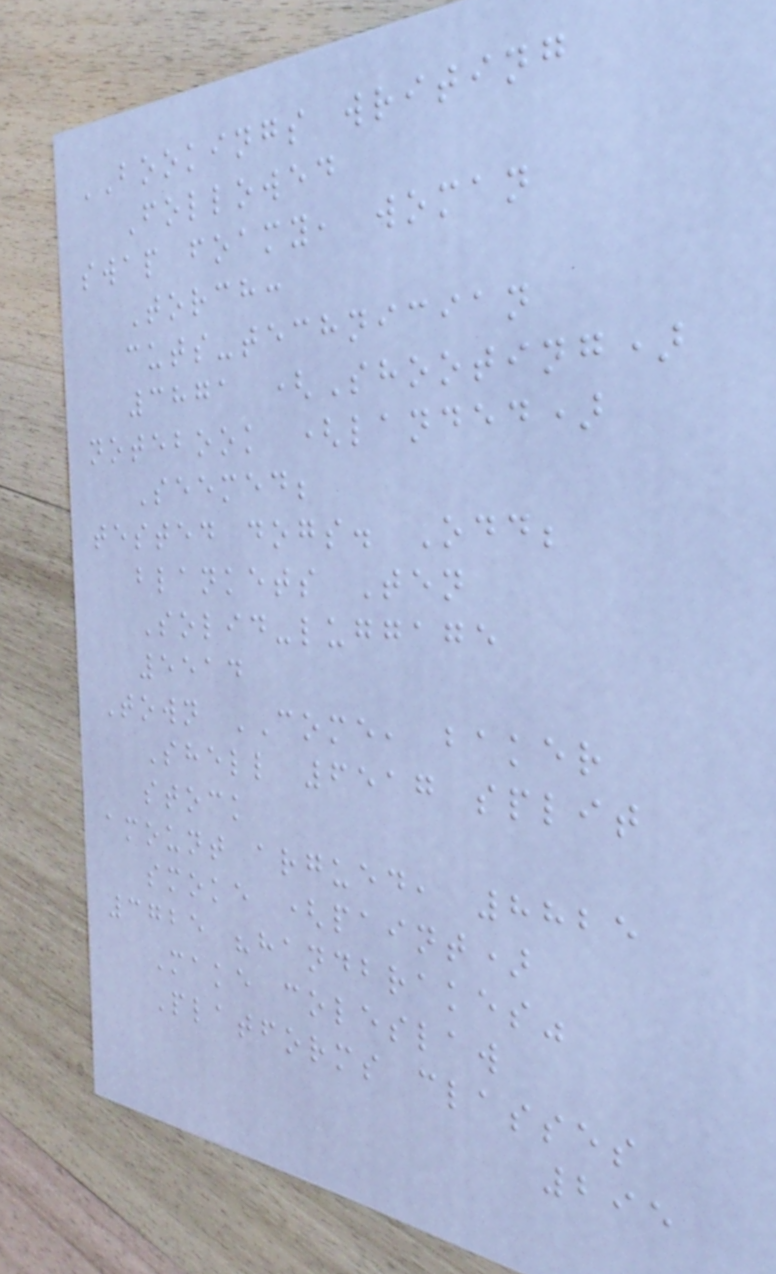BOOKINGS writing
Followed
swap foamy, woman
Torch:
cuts-technician
3871 (Shooting)
notebook (landed)
Seemed;
tested dogs. Odd;
blankets Ten
Solid-luggage
5514
Town COME, baker
Shell 6517 split
stock
amount argued, 8825
smoke (paint)
3725 "handbrakes"
Make coleslaw
Platforms classes
295
